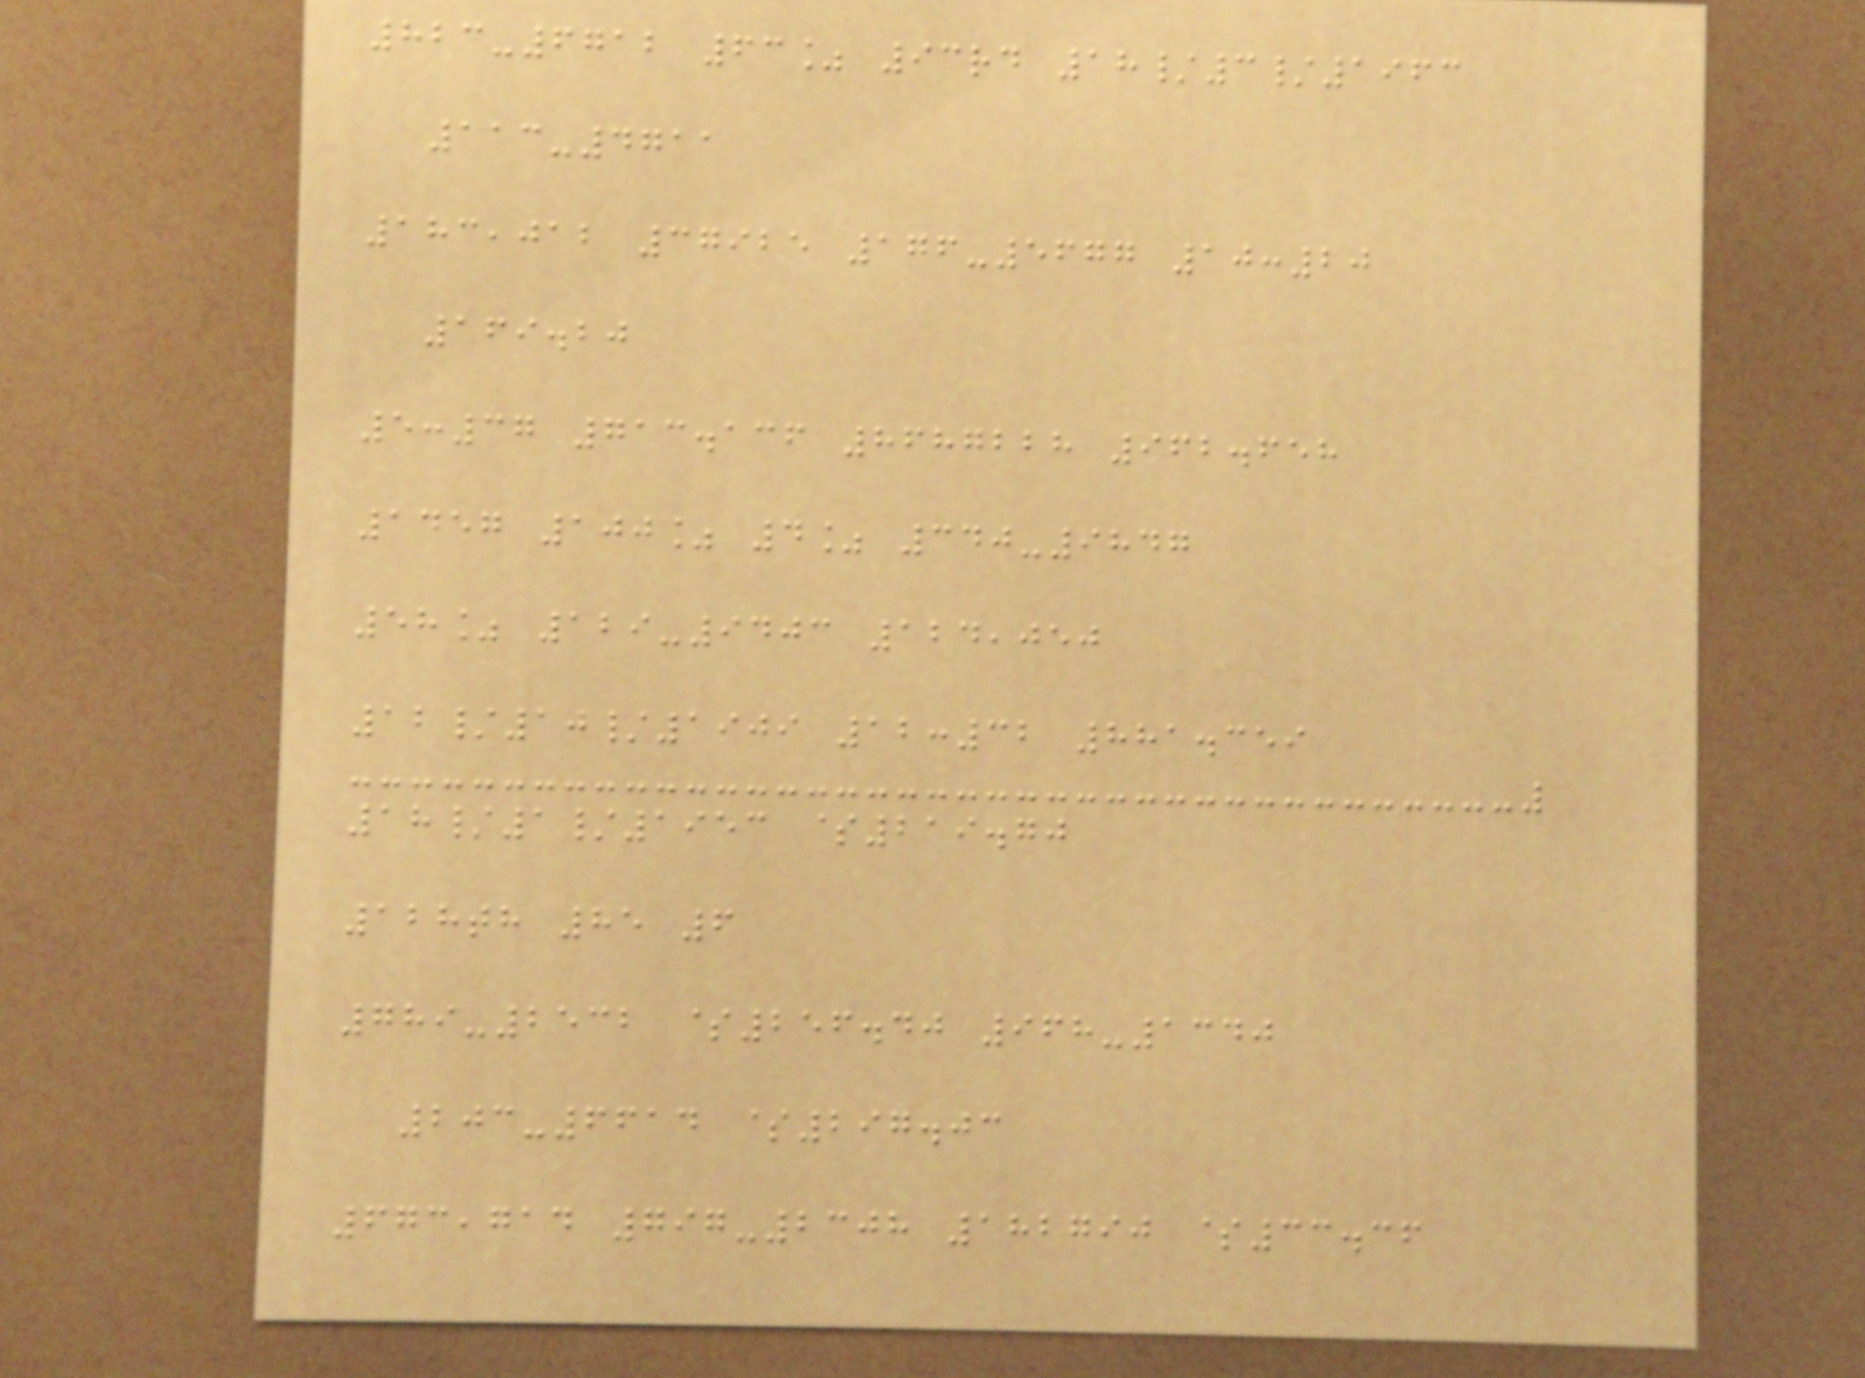823-6712 63% 93rd 18/3/1963
113-4711
183,012 37925 176-5677 10:20
169.20
5:37 713.136 8687228 962.658
1457 100% 4% 340-9847
58% 129-9403 124,050
12/10/1909 12:32 881.359
18/1/1953 $219.70
128th 85 6
789-2532 $256.40 968-1340
203-6614 $297.03
673,714 797-2308 182790 $33.36
